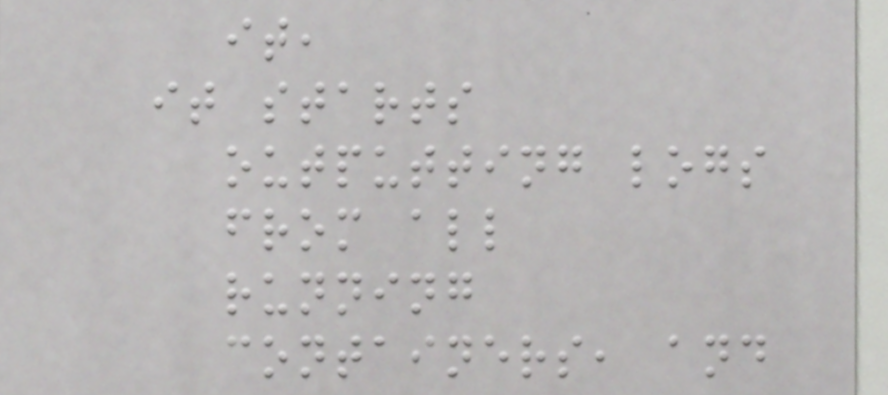it,
it starts
outputting logs
from all
running
containers, and
